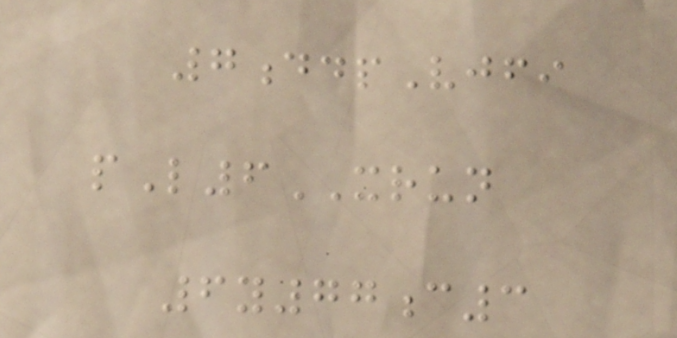7ddpVjfi
pL6XRUN
6y77c3
